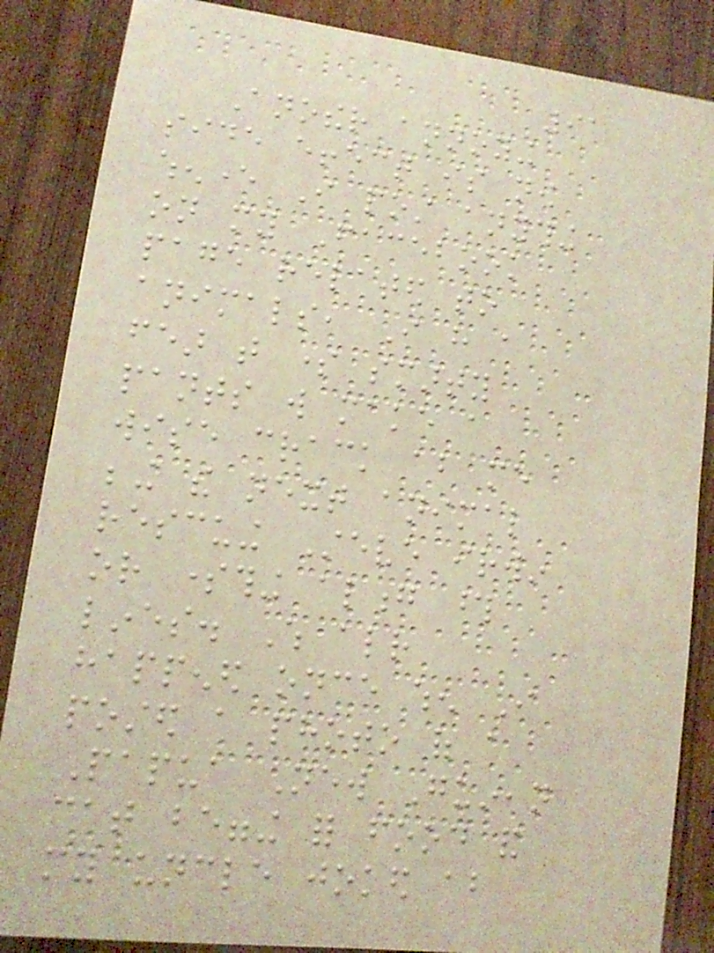91
Another annoying
side effect is now
whenever I post anything
on my Facebook
page related to
animals, I have a
fear that some smarty
pants will make a
wise crack about me
being the next animal
rescuing Steve irwin
or something along those
lines. Which already
happened once when I
posted a photo of a
Papua New Guinean
cat begging for food and
my uncle joked about
